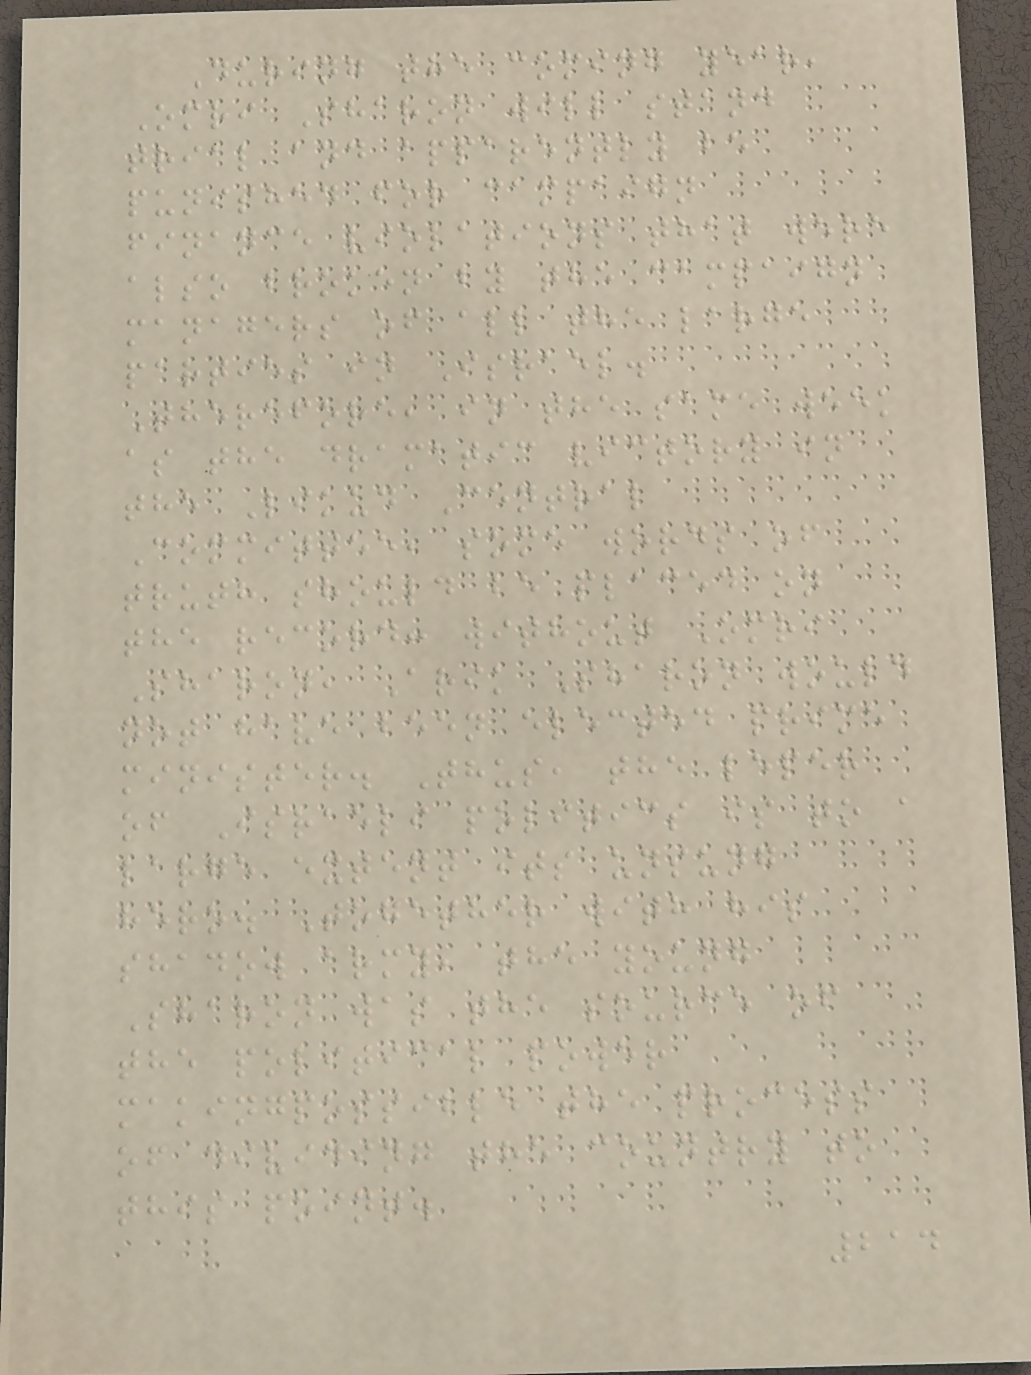During the coming year,
Omri Sharon will stand
trial and apparently be
punished for campaign
finance violations that were
also broken by the campaign
managers of all the large
parties in Israel.
Therefore, in the same week
as the dramatic victory in
the Likud Central
Committee, some words of
truth should be placed on
the record: without Omri
Sharon, Arik Sharon would
not have been elected prime
minister. Thus, the leper
of Israeli politics is to a
large extent its unsung
hero. Together with his
shadow army, the young
Sharon was the source of
the political power
makingpossible the process
of dividing the country to
this point.
214
